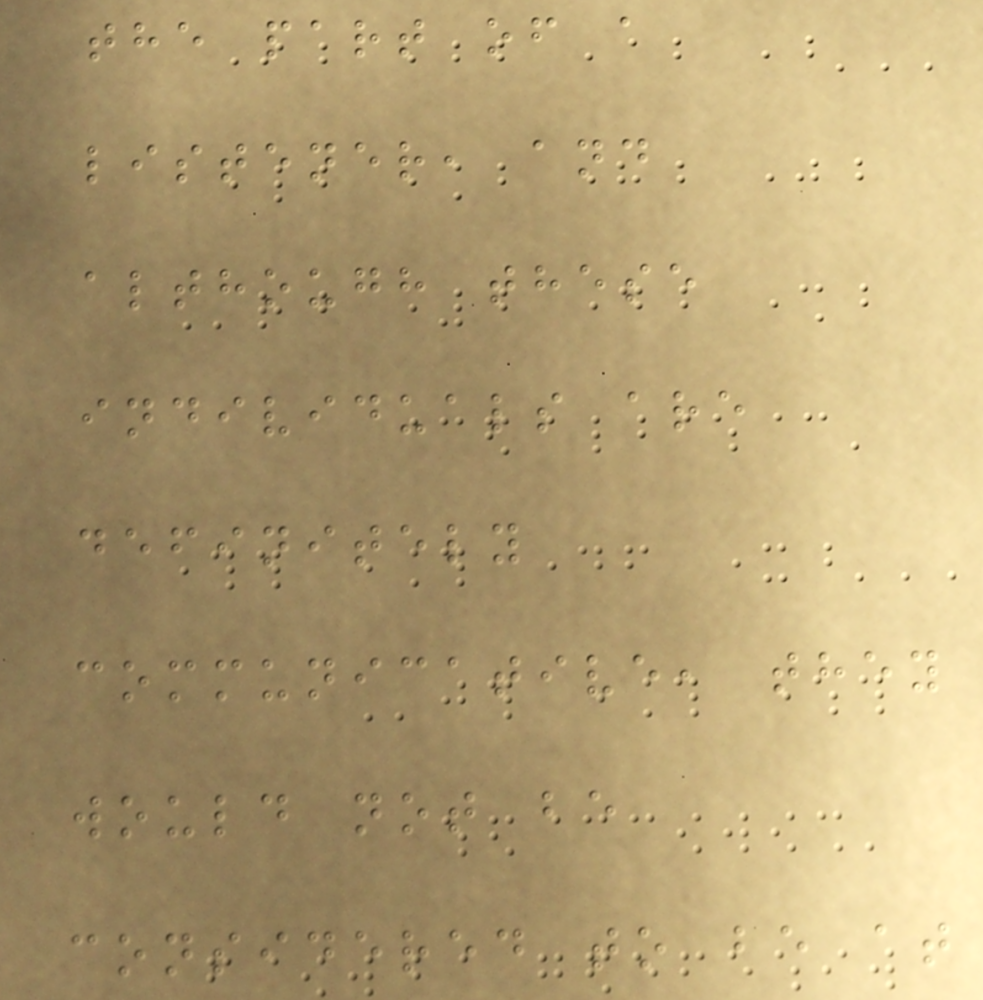the part of a
listener, and
although these
individuals are
definitely
communicative, they
would not be
considered to be at
